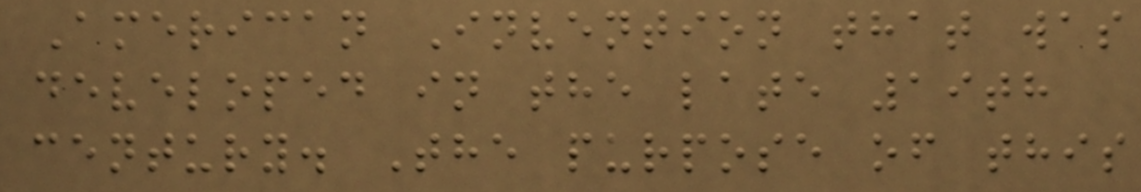American Invention that was
developed in the late 19th
century. The purpose of this
